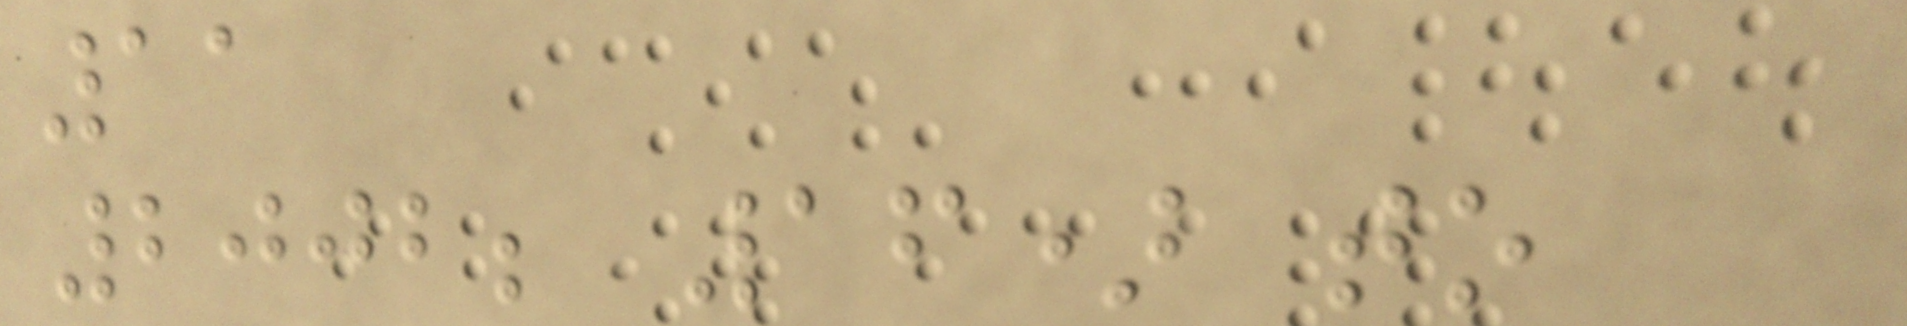11
2002; 16) to
